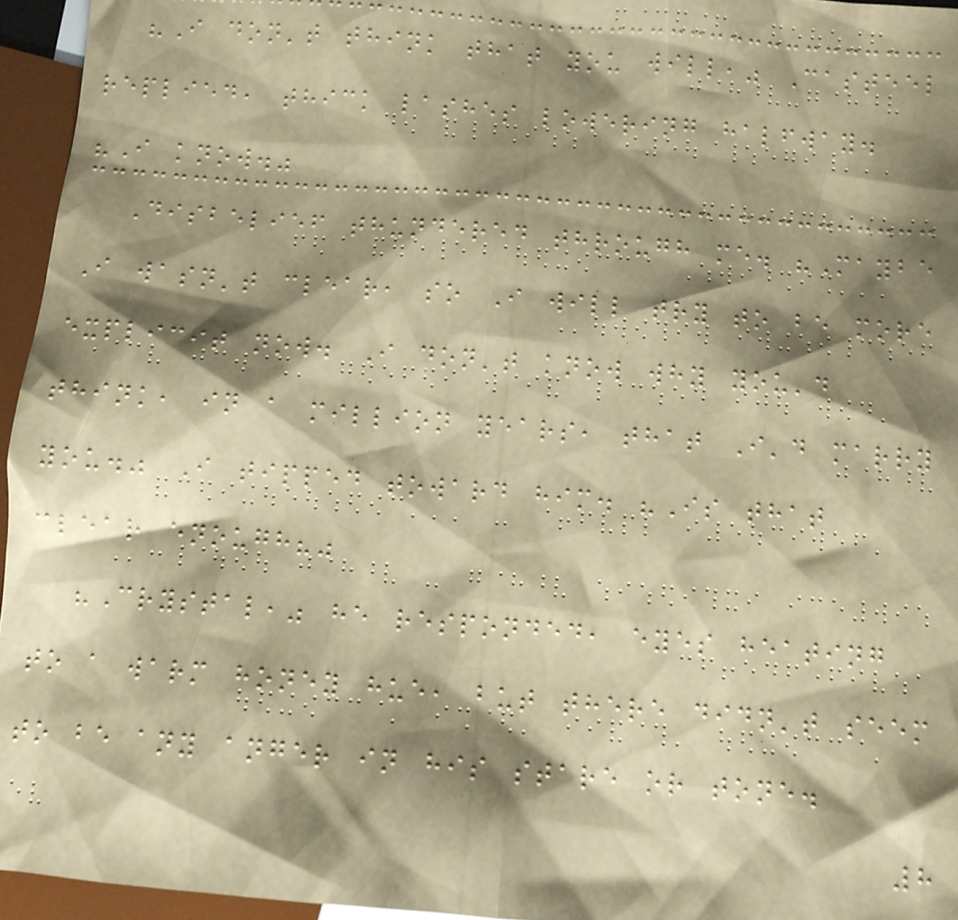"I don't think that you will," Casteel
replied, thick lashes lowering halfway.
"I know."
Disbelief thundered through me. "Maybe
I wasn't clear, so I will try to be more
explicit now. I don't know why you'd
think, in a million years, that I'd marry
you." I tipped toward him. "Is that
clear enough?"
"Crystal," he responded, eyes heating
to a warm honey hue, but there didn't seem
to be any anger in his stare or tone.
8
